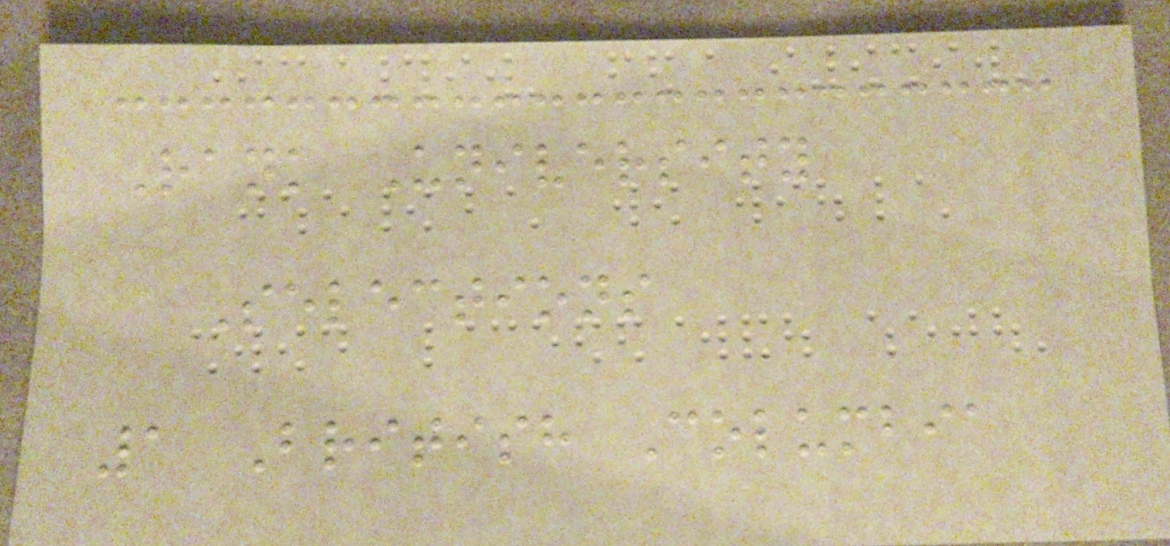Rank University
Selections
1 British Columbia
